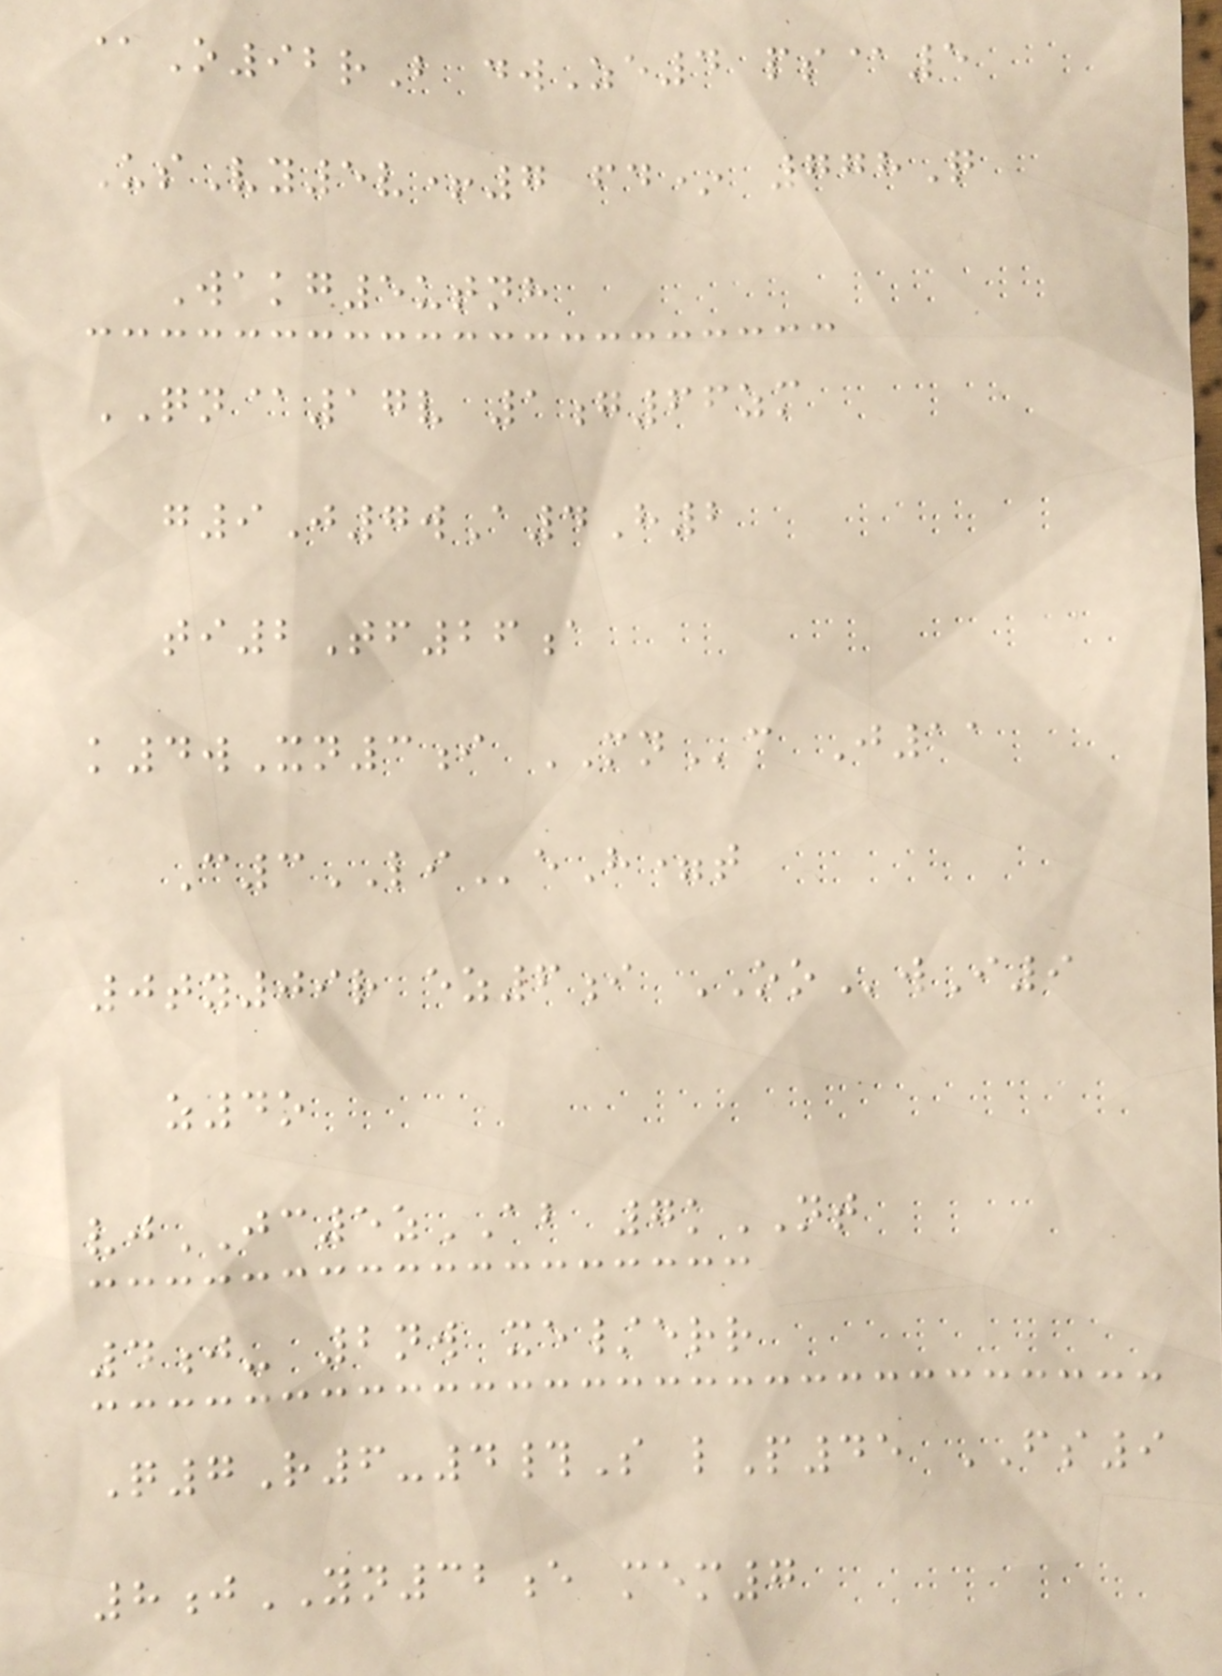@O92rB dwZe4 ps@5
UsVy5v+7 fd* 778Q
Wakg5utnh
QN@17v 1g66zm
g9J7wA4H2
ti2Tf26a
k4wXn3i MNc J11
C3LIeH=t
0ty09r ez6i OOwI9
z4o
vjJC5zAB 7kNT
4j- 2nw xe/err
Q7R6-4#S lP45 FS9
8jYN32e mem7
